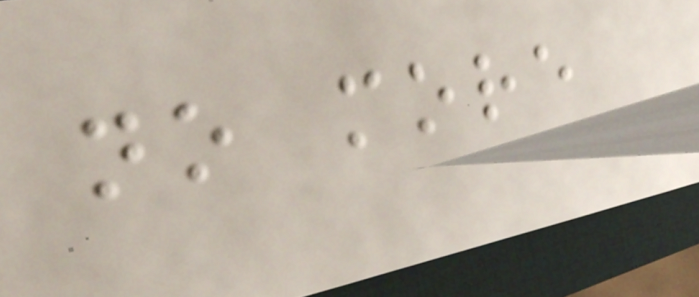no more
